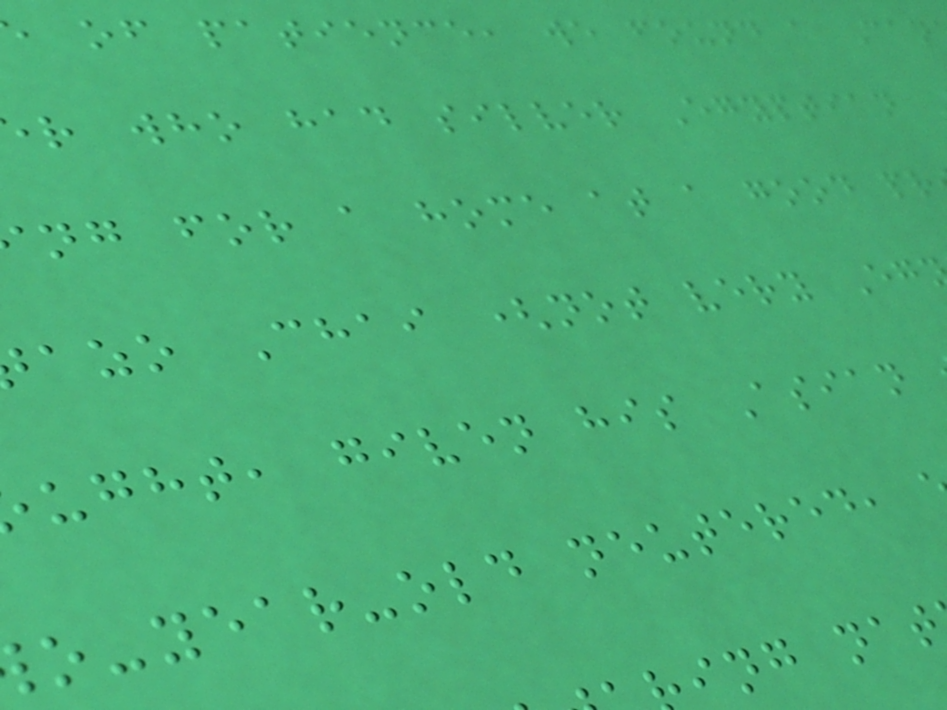of patience, we found a Can
r who had silver Egyptian
ng for a home at a good pr
azo Chai (not very Eg
ught, given his Asian
o-year-old neutered,
